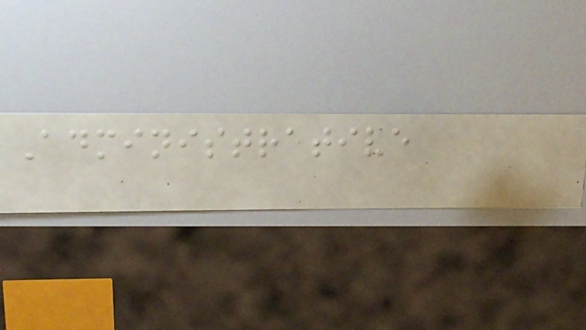Administrative
